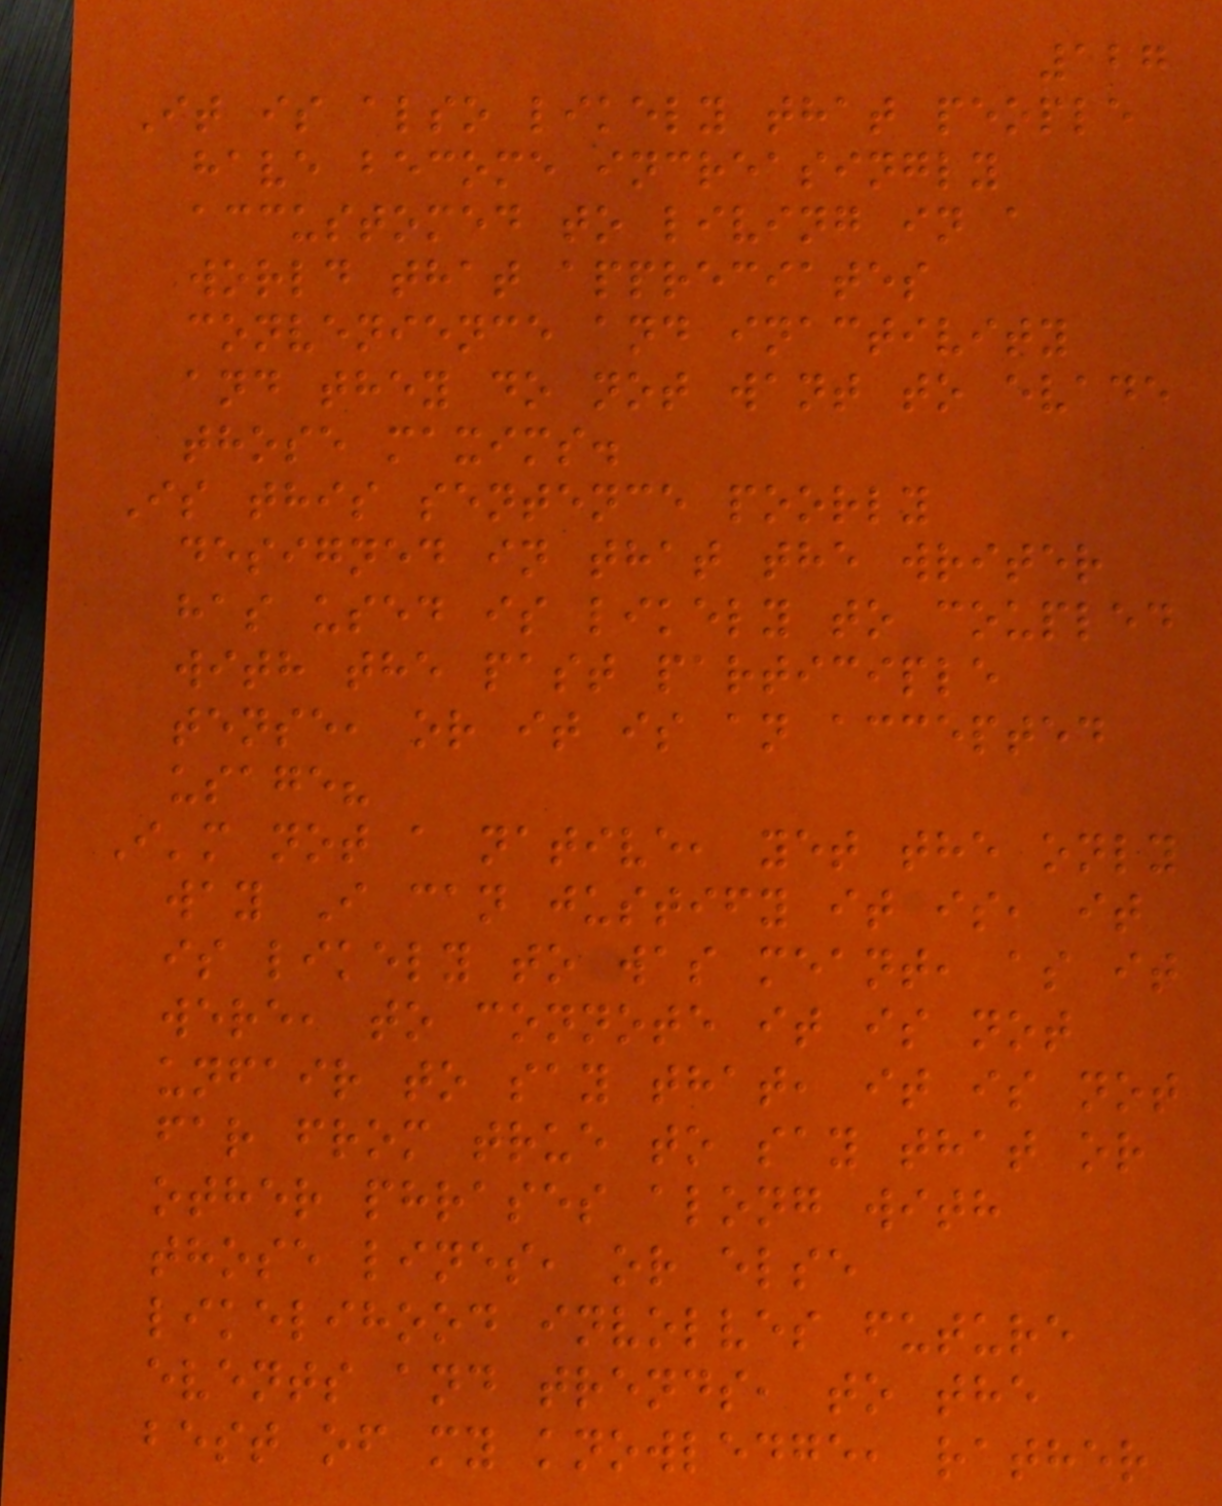127
It is also likely that people
have become increasingly
accustomed to living in a
world that appreciates
convenience and inactivity
and they do not want to evade
those maxims.
Is this sentence poorly
designed in that the writer
has used is likely to coupled
with the past participle
tense, or it is an accepted
usage?
I'm not a native, yet the only
way I can justify it is, it
is likely to was meant, as it
were, to connote it is not
unfair to say that, it is not
far from true to say that or
other phrases along with
those lines, or else
likelihood involves future
events and trends, to the
best of my knowledge, rather
